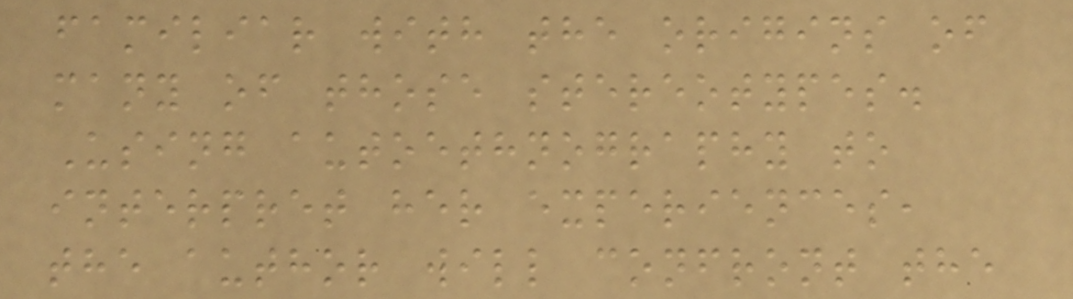familiar with the origins of
many of those stereotypes.
Using autoethnography to
interpret her experiences,
the author will confront the
